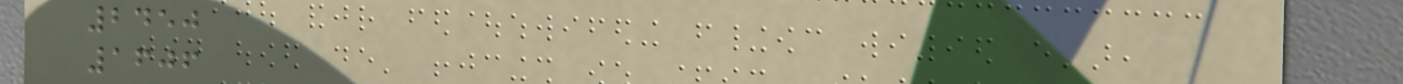2450
1606
